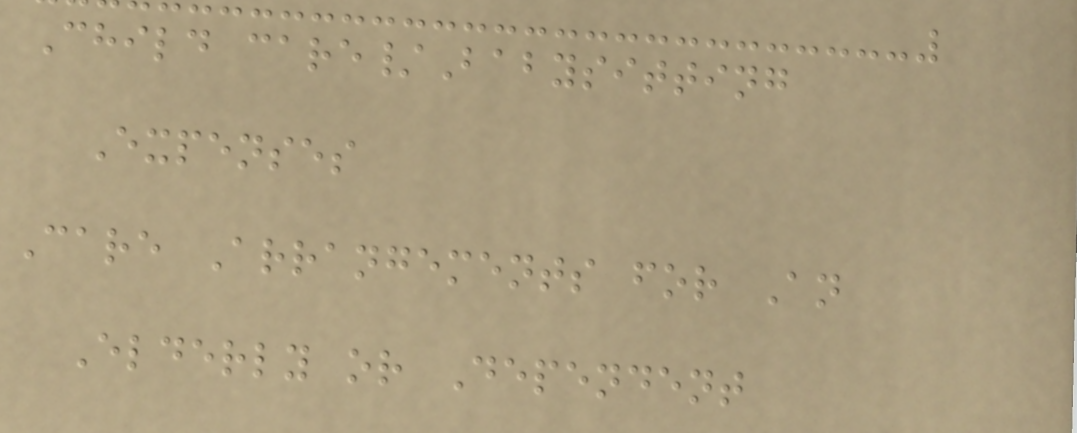Child care/Babysitting
Expenses
Care Arrangements for An
Elderly or Dependent
